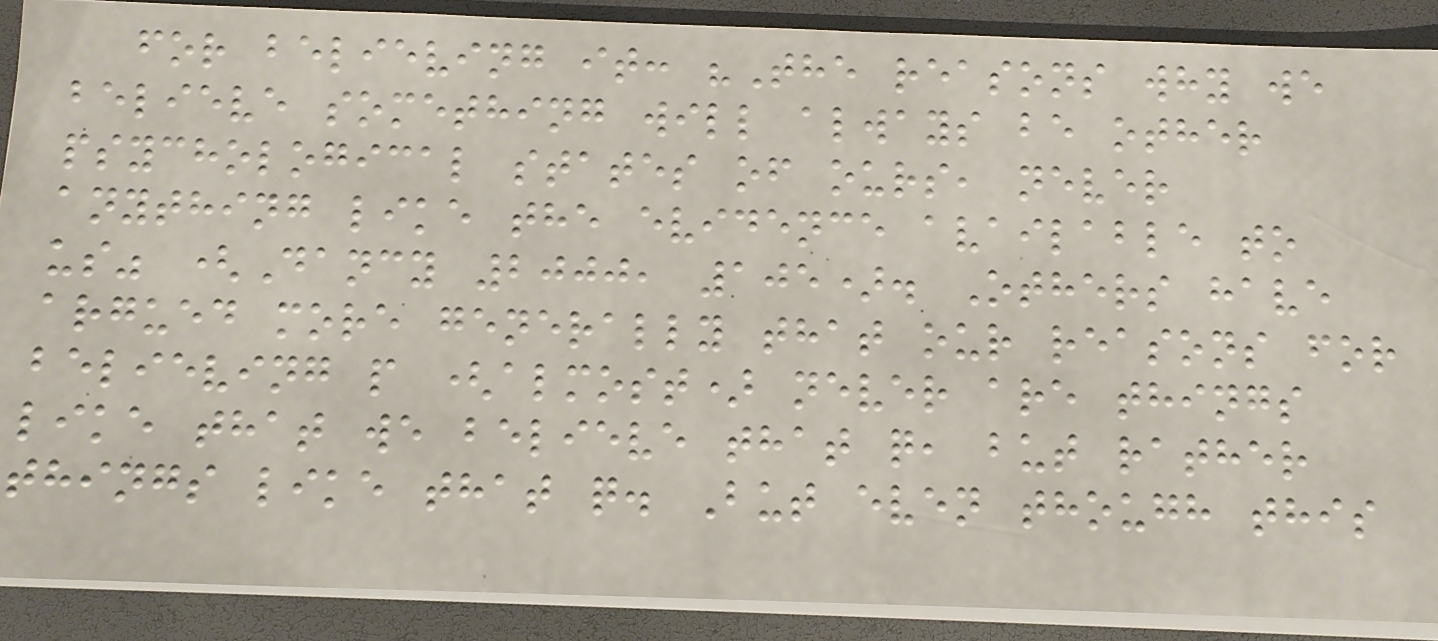for believing it: "The reasons why we
believe something will always be other
psychological states of ours, never
anything like the evidence available to
us" (Dancy 2000, 105). Others have
argued more generally that our reasons for
believing p (almost) never are things
like that we believe that q, but rather
things like that q. But even though this
